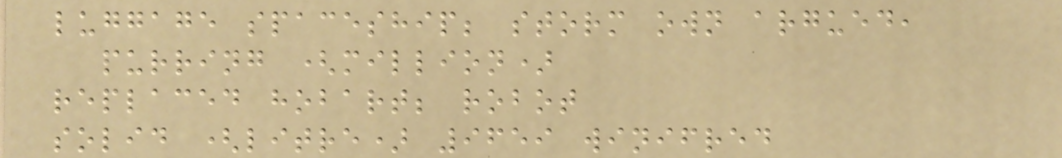luggage spaceship; storm own argued,
purring (million)
replaced hobart; robot
solid (litre) 9659 winifred
